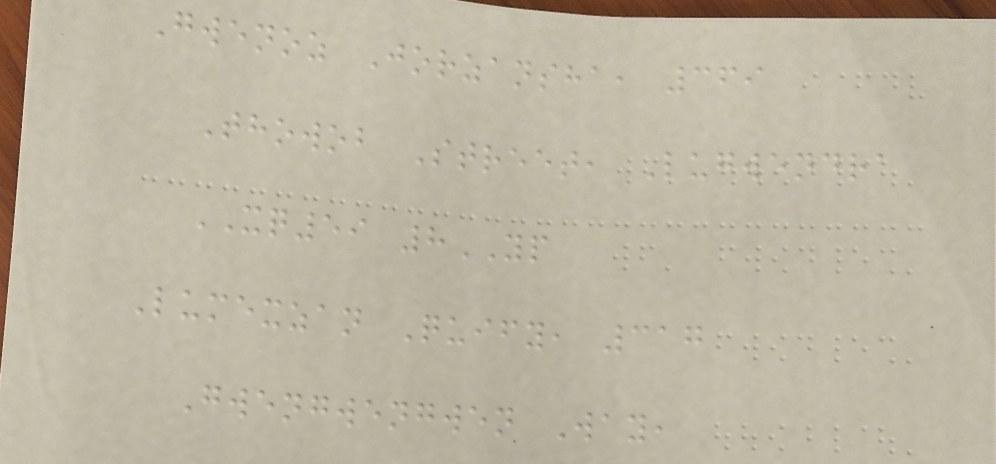Gwenoz Jorzansha, 369
Thowob Street, Lugwendra
XQ59 8YP
Lumexzan Quify, 317
Gwengwengwen Way,
